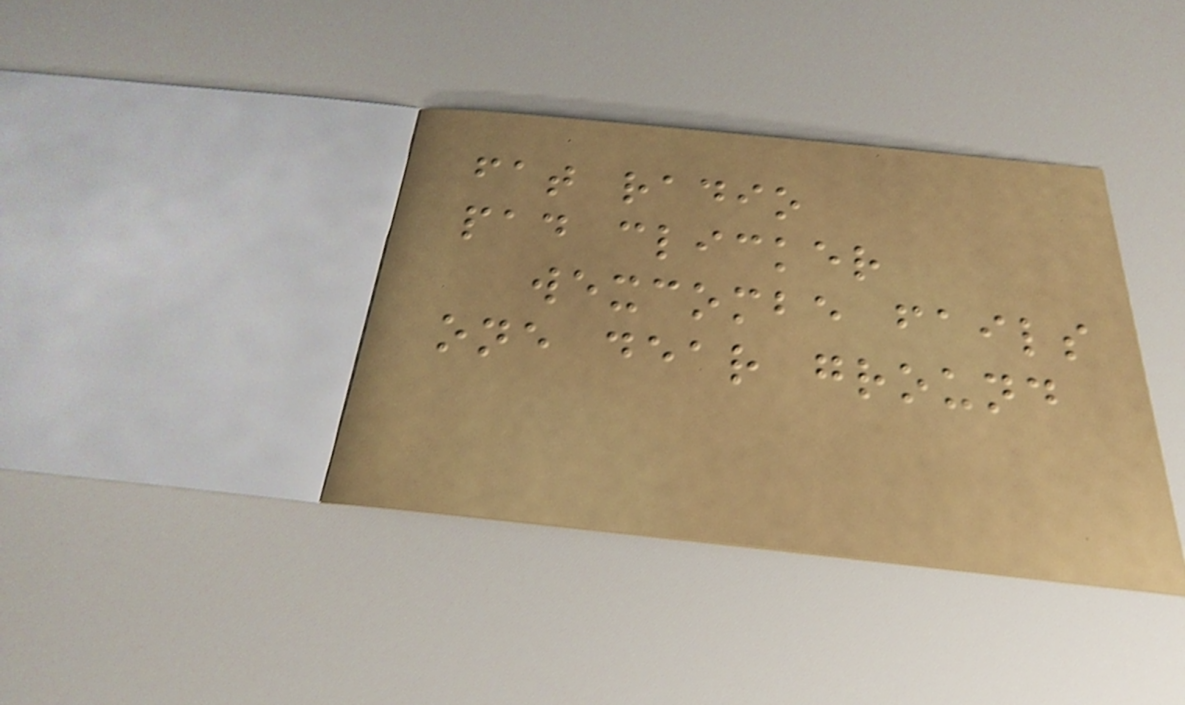fat radio
pad clicker
wexcombe fails
one dear ground
